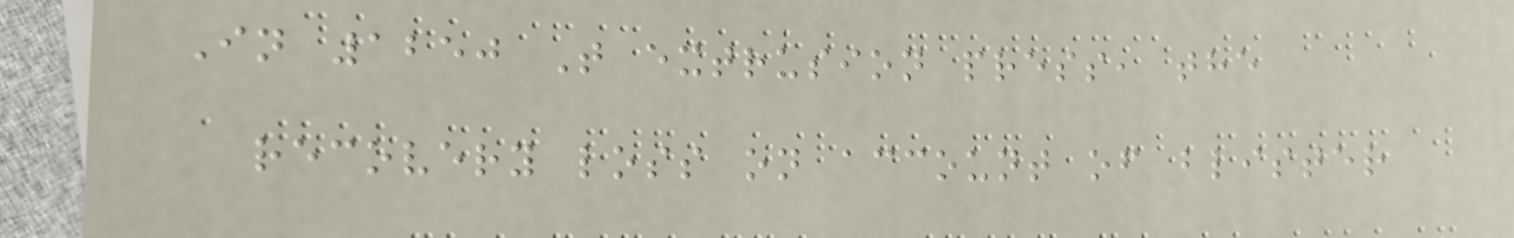In 1250 T extrusion press, the
recovery loss on account of blister
